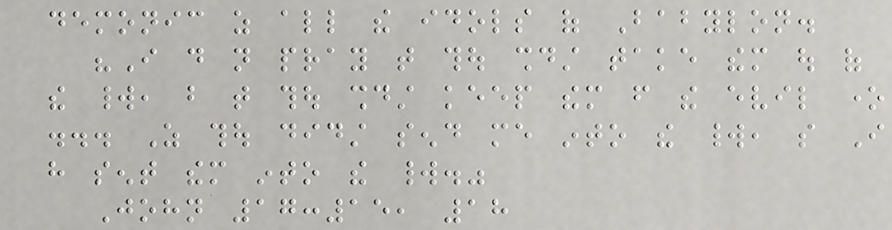demonic as all the idols of Babylon.
"I do not pray that thou shouldst take them out of
the world, but that thou shouldst keep them from the evil one
... As thou didst send me into the world, so I
have sent them into the world."
John 17:15, 18
